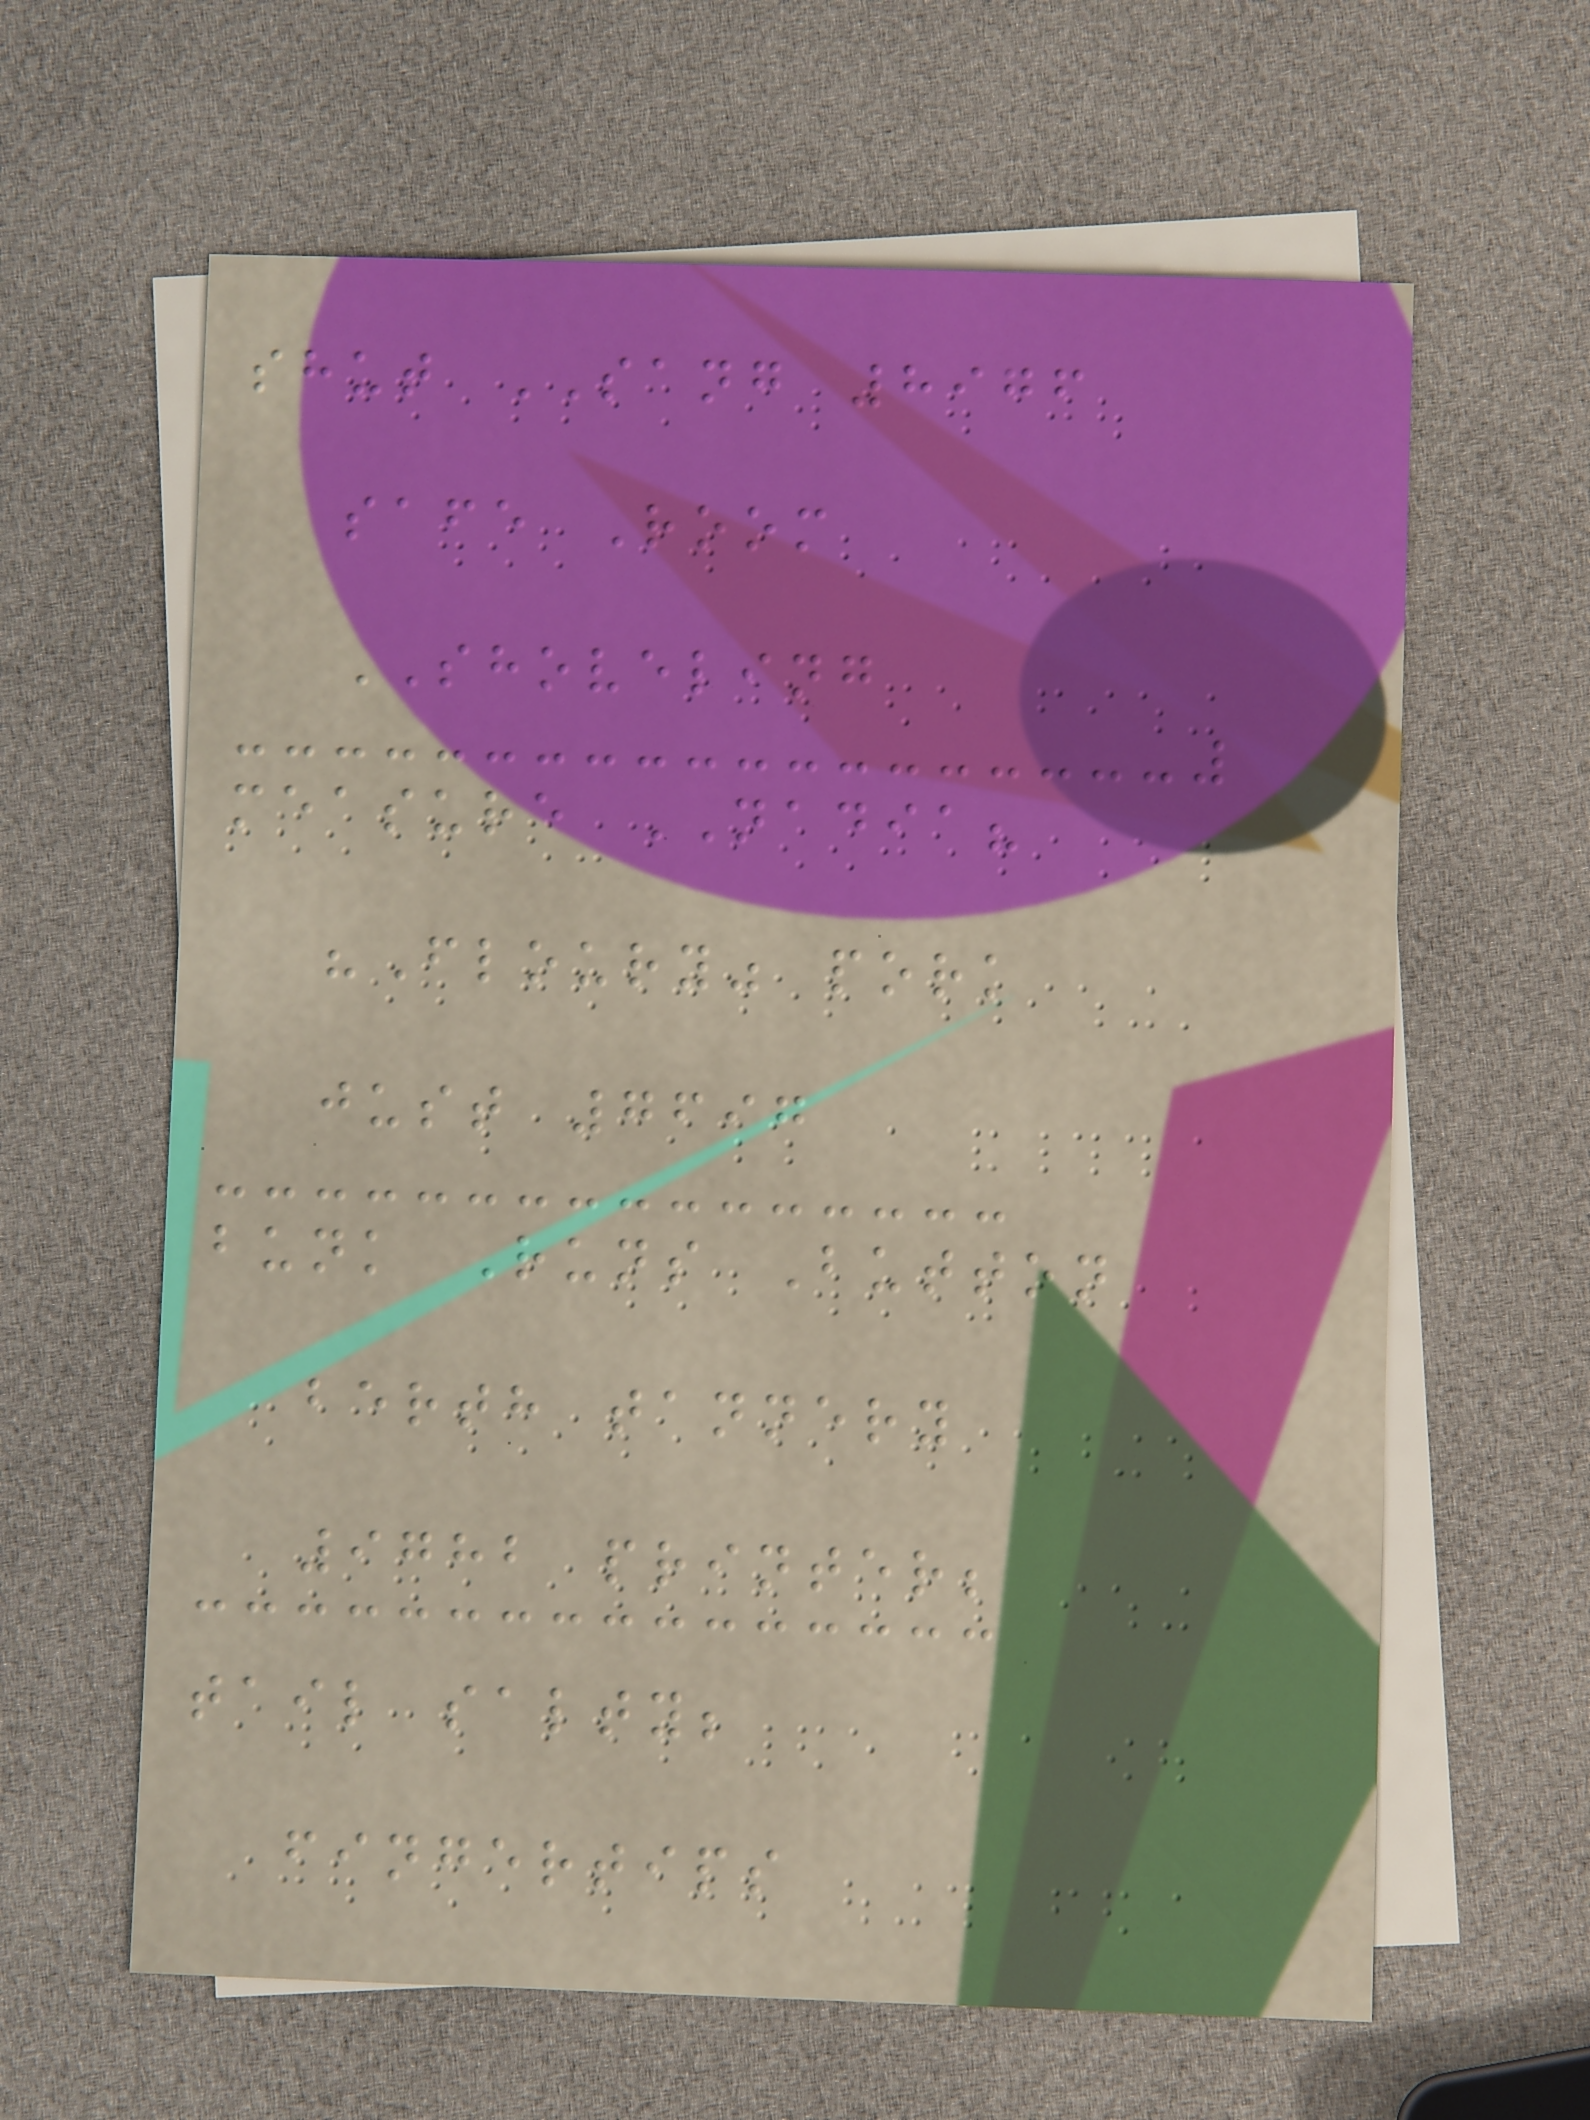shut SANG 8976
safe Room
SHOVELING
measure NADIA?
"Floury" pork
just 7697
bunk Runs Button
berth tannery
9782 printer;
tail salty;
fingertips
